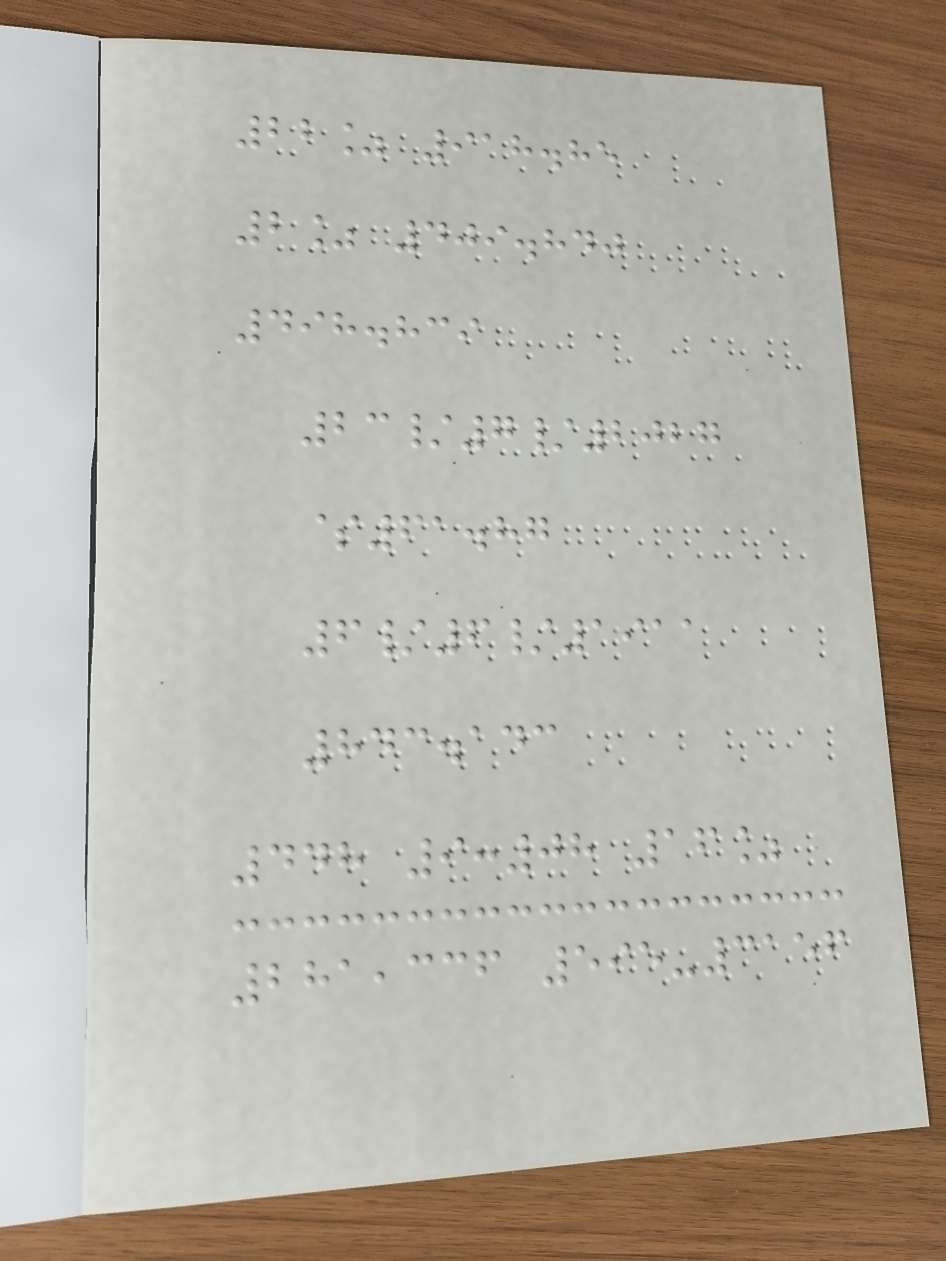22% 918.85
2% 409.840
498.839
23/7/2027
$61.87
6/6/1911
843.143
448 9:08 16%
281,336 595-3156
